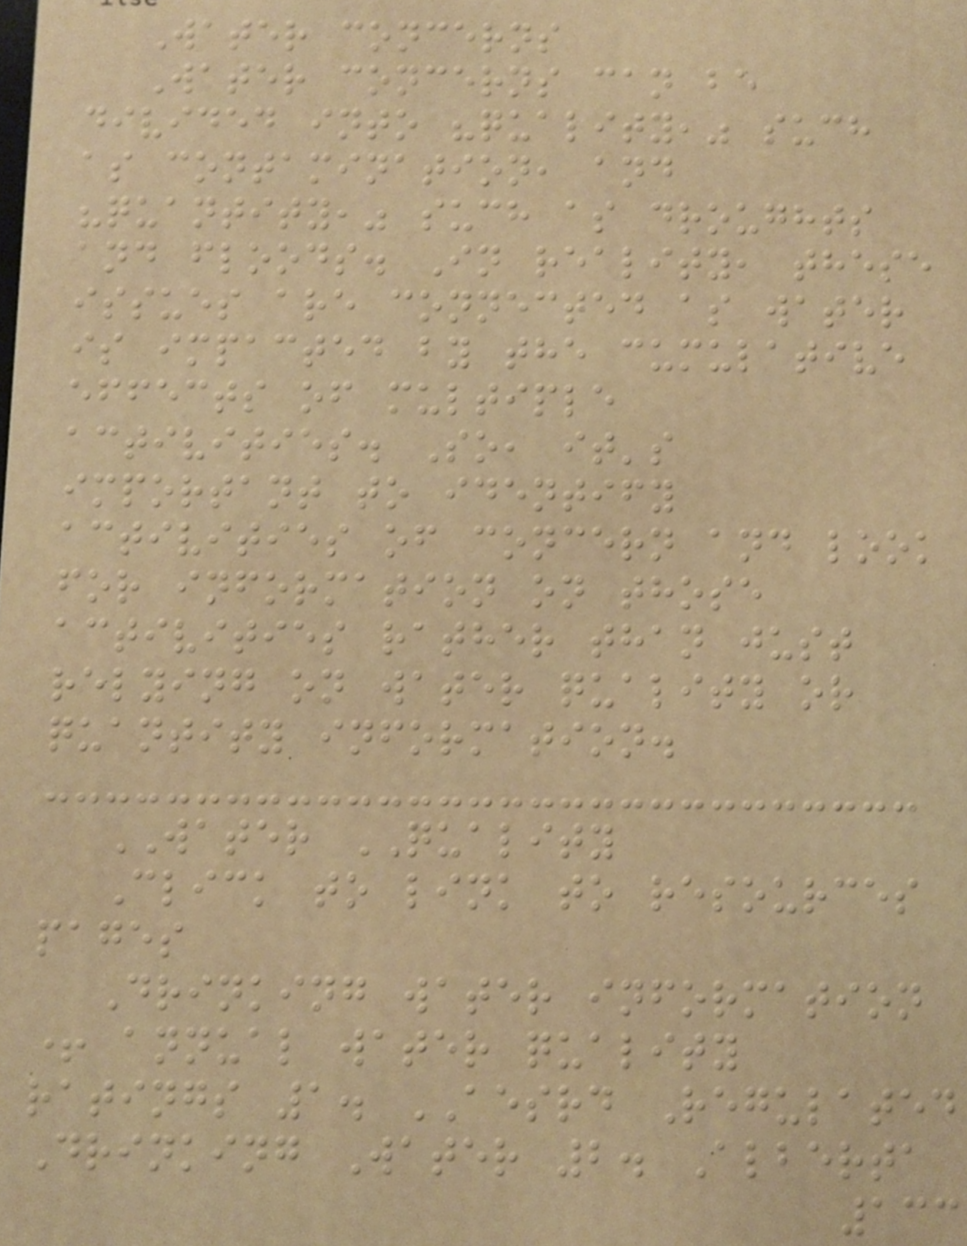Water concerns
Water concerns can be
divided into "quality," such
as contamination, and
"quantity," such as droughts
and floods. In reality, these
issues are connected as water
is impacted by the cumulative
effects of multiple
activities. So, it's
important to identify
activities of concern and look
for information on those
activities rather than just
relying on water quality or
quantity information.
WATER QUALITY
Click to link to resources
pages
Drinking water information
+ annual water quality
ratings 1. AESRD Regulated
Drinking Water 2. Alberta
133
